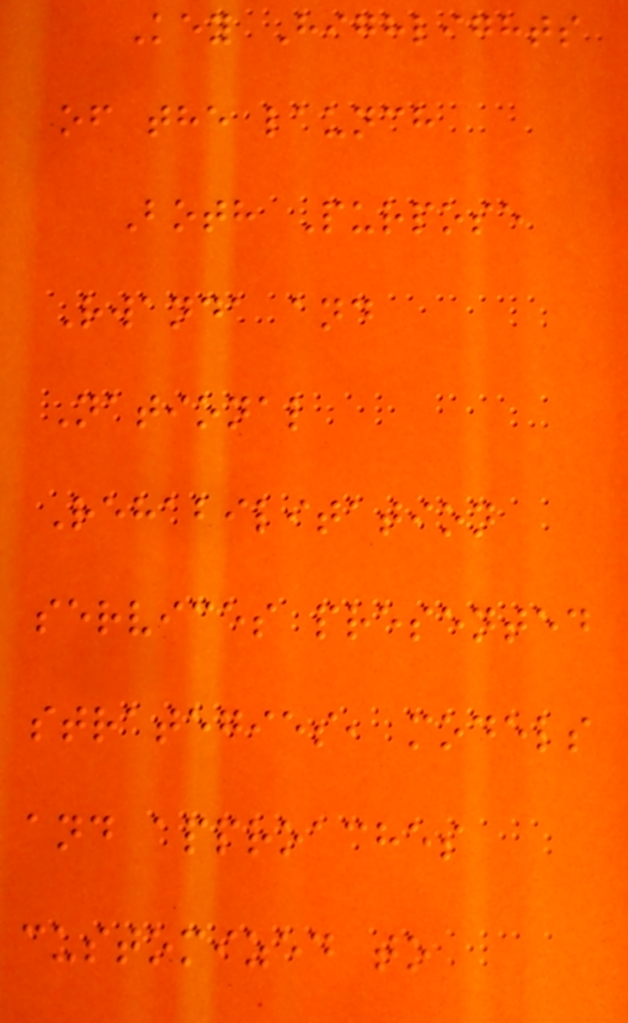Key Highlights
of the launch
Both Purpose
Rwanda and
National
Rehabilitation
services presented
strategies, models
and approaches
customized to
